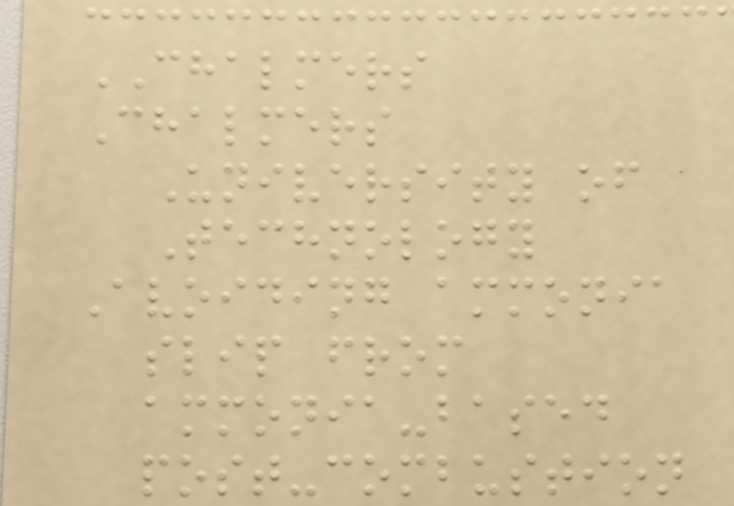CHALMERS
Chalmers
University of
Technology
Avoiding ammonia
slip from
ammonia-based
post-combustion
